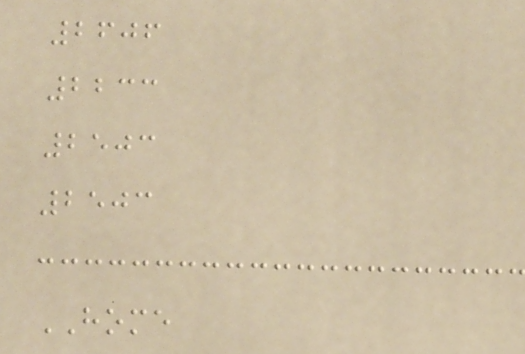2606
2233
2503
2503
HOME
